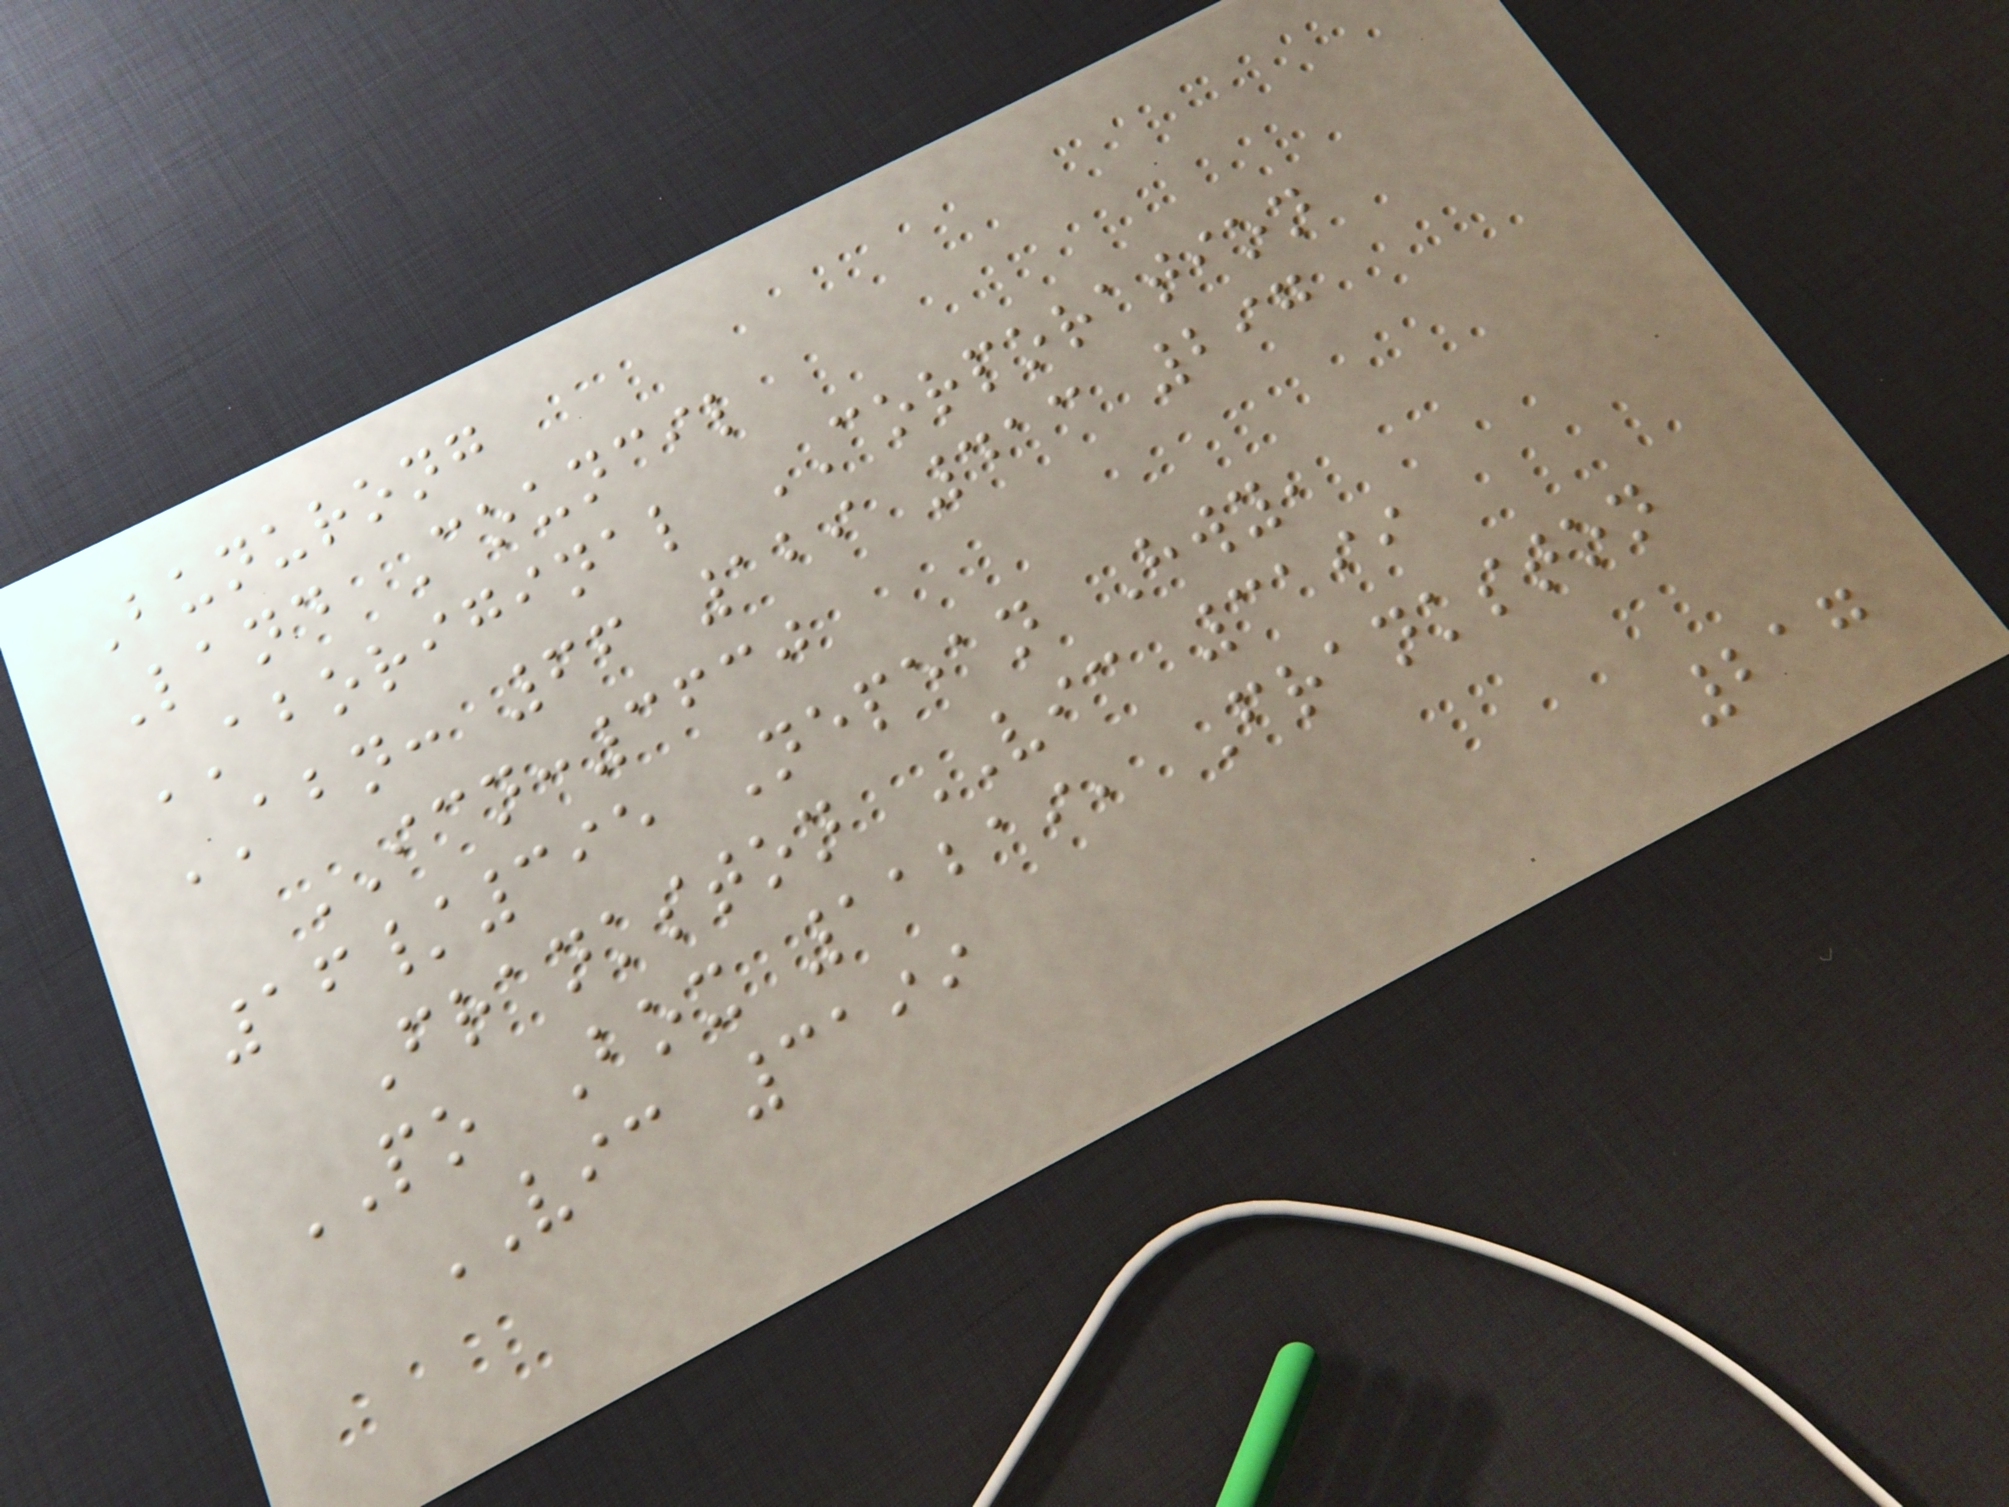Bunurong
Land Council
ABORIGINAL CORPORATION
ABN: 66 129 413 297
ICN:3630
16/395 Nepean Hwy,
Frankston VIC 3199
PO Box 11219, Frankston
VIC 3199
217
